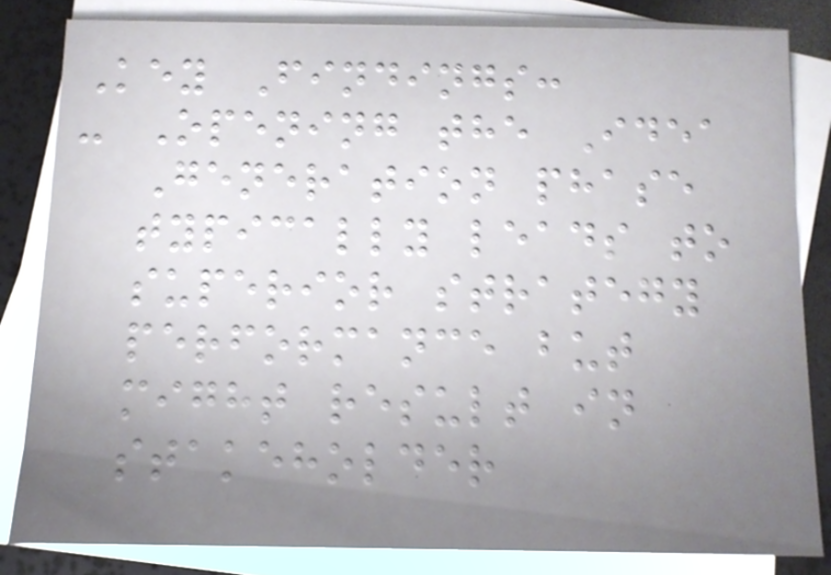Key Findings:
- Opening the Idea
Generation phase
typically leads to
superior strategy
performance but
might result in
stakeholder
